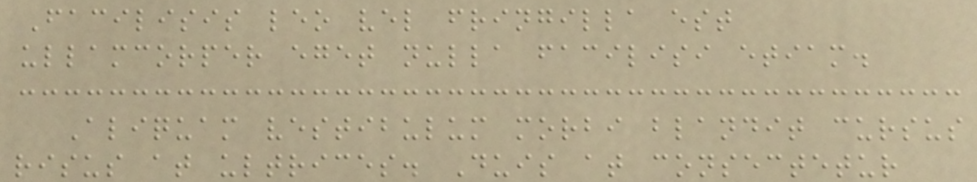Facilisis leo vel fringilla est
ullamcorper eget nulla facilisi etiam.
Aliquam vestibulum morbi blandit cursus
risus at ultrices. Duis at consectetur
